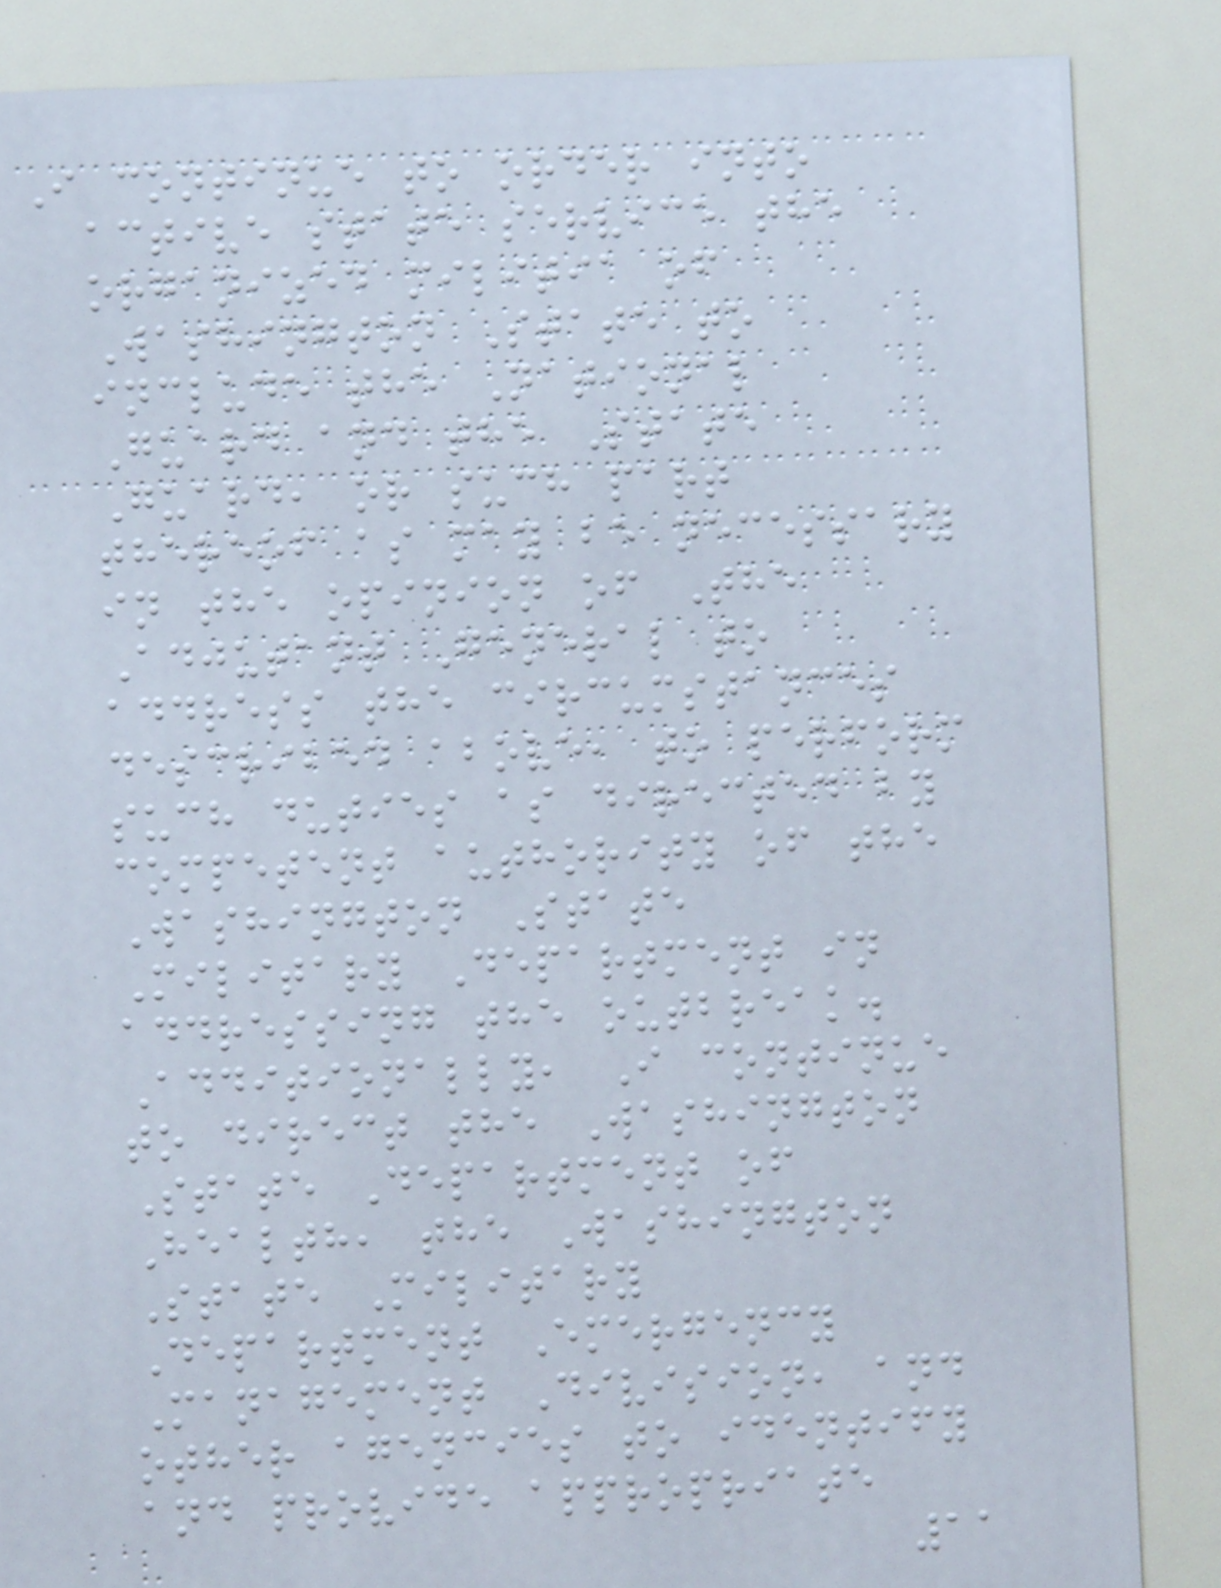I continue to order into
active state service the
organized militia of
Washington State to
include the National
Guard and the State
Guard, or such part
thereof as may be necessary
in the opinion of The
Adjutant General to
address the circumstances
described above, to perform
such duties as directed by
competent authority of the
Washington State
Military Department in
addressing the outbreak.
Additionally, I continue
to direct the Washington
State Department of
Health, the Washington
State Military
Department Emergency
Management Division, and
other agencies to identify
and provide appropriate
11
